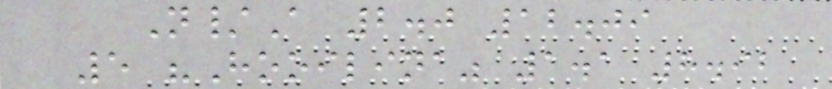N/A 2.0 12.09
5 "Hooilina" 1.1 8.92
